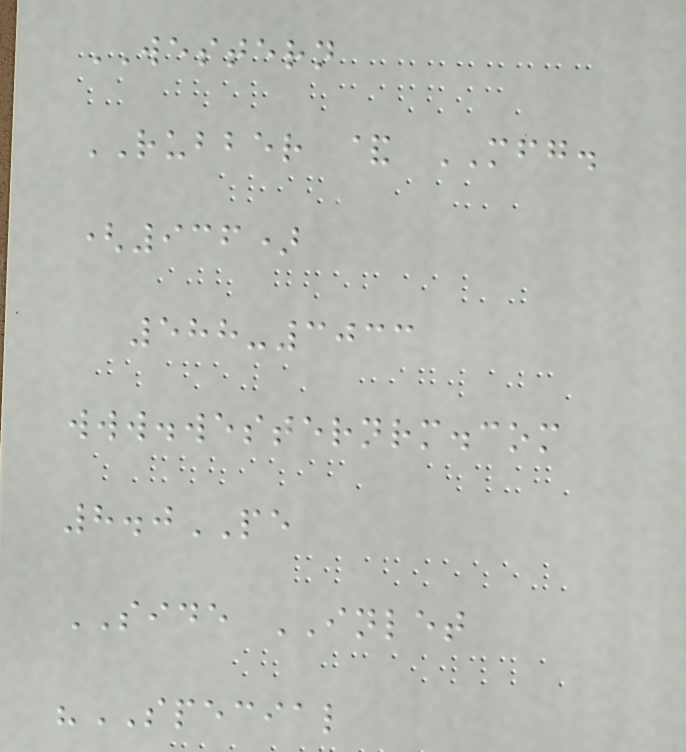WESTERN
RUBBER & MFG.
(936)
588-3033
www.westernrm.com
8.0PE
SIDE INLET
"SPECIAL
